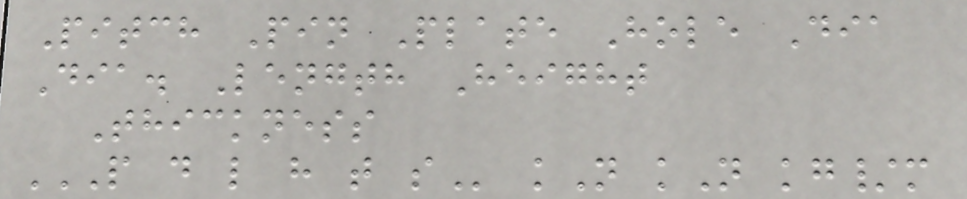Pitch Pin Plate Hole Dia
Dia. Length Height
Thickness
P D L H T S kN kN kg/m
